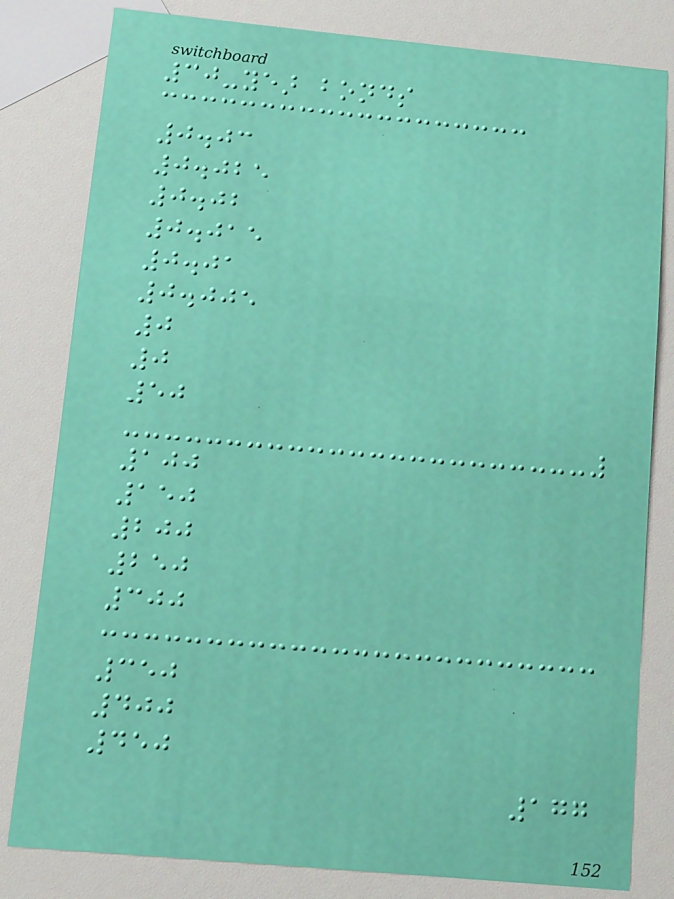30-year bonds
0.03
0.025
0.02
0.015
0.01
0.005
0
0
50
100
150
200
250
300
350
400
450
177
